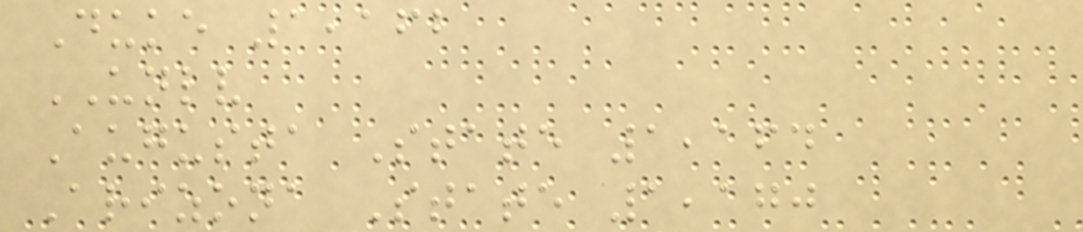Duke 1,162
UNLV
Augusta State 1,164
Arizona State 1,170
